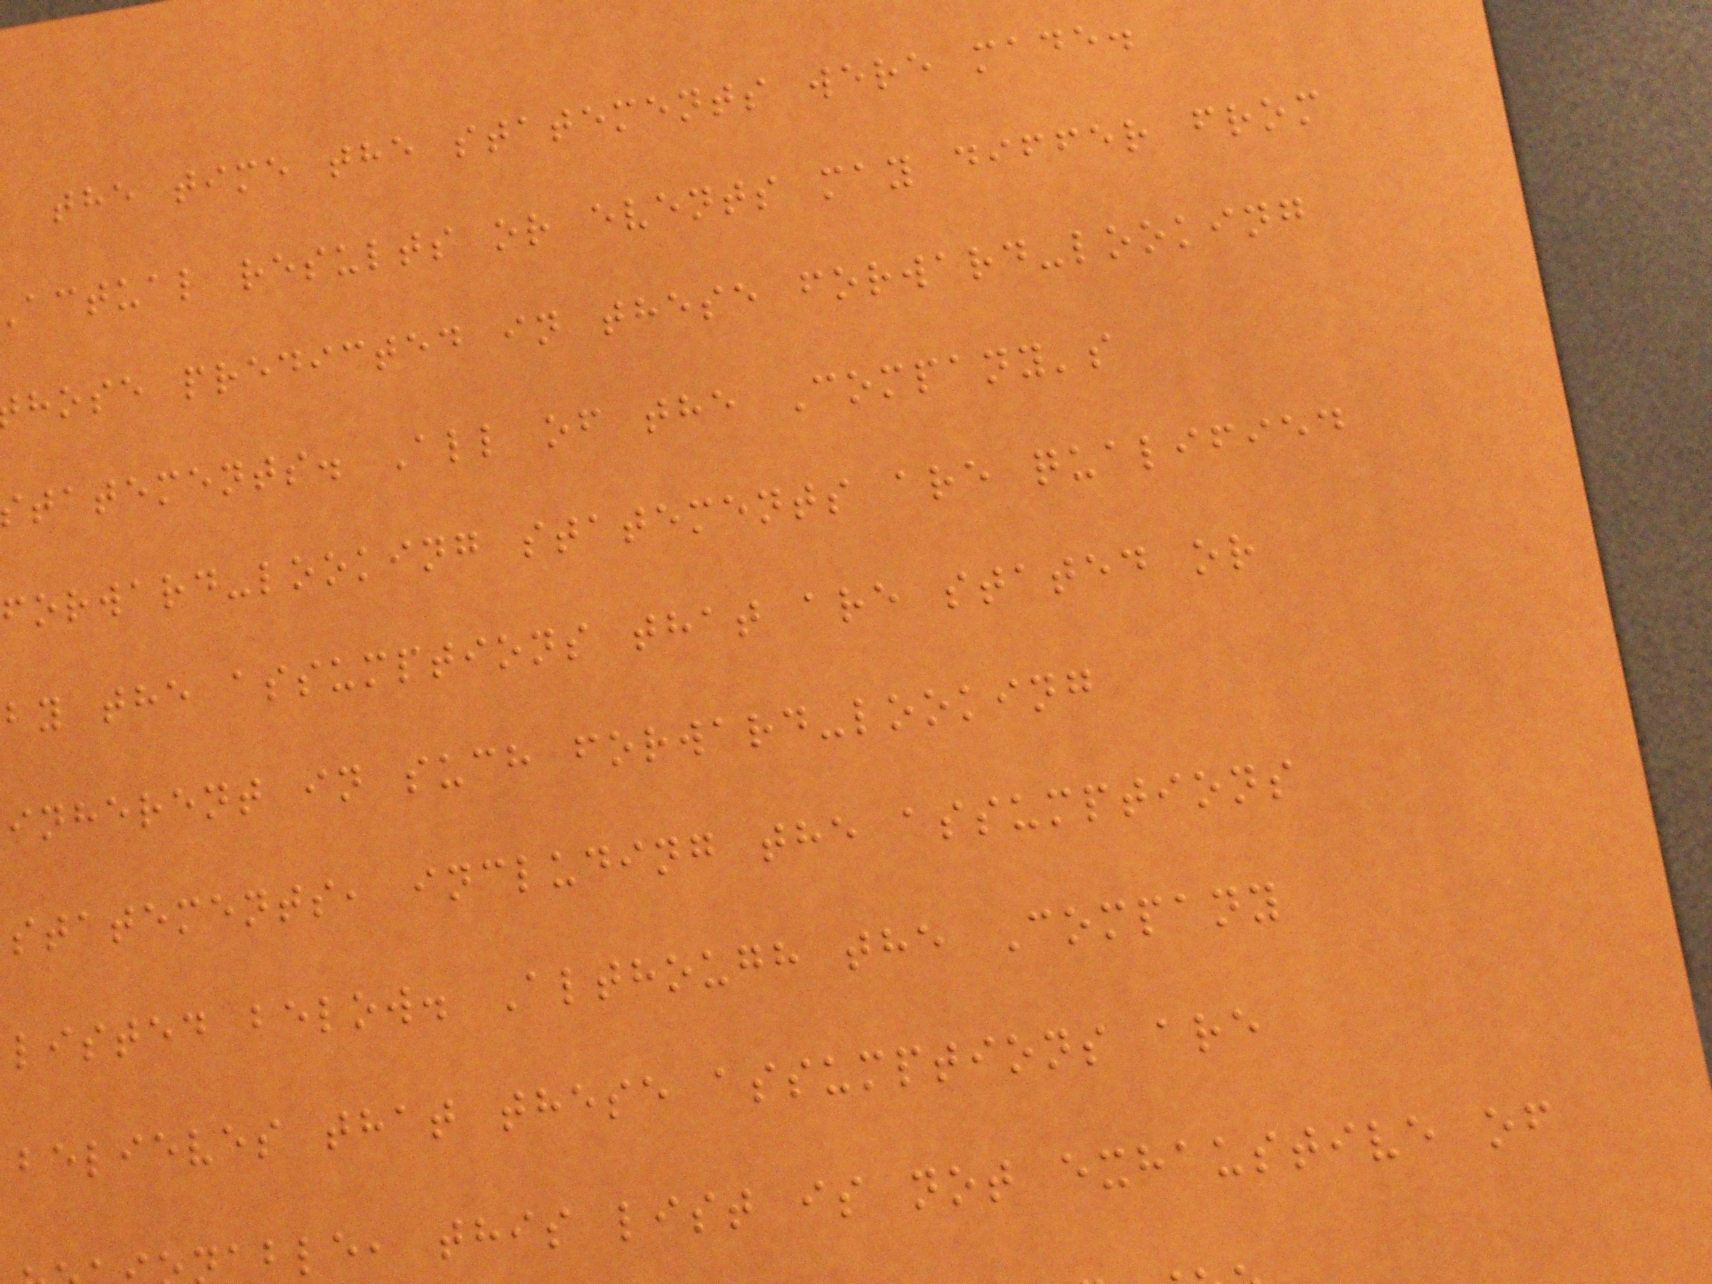the time the statements were made.
actual results or events may differ from
hose predicted in these forward-looking
tatements. All of the Company's
forward-looking statements are qualified
by the assumptions that are stated or
inherent in such forward-looking
statements, including the assumptions
listed below. Although the Company
believes that these assumptions are
able, this list is not exhaustive of
